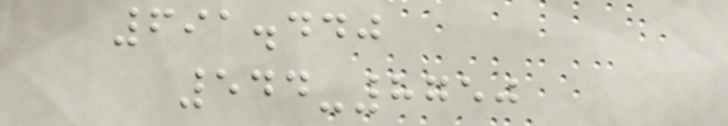691.440
544-8750
